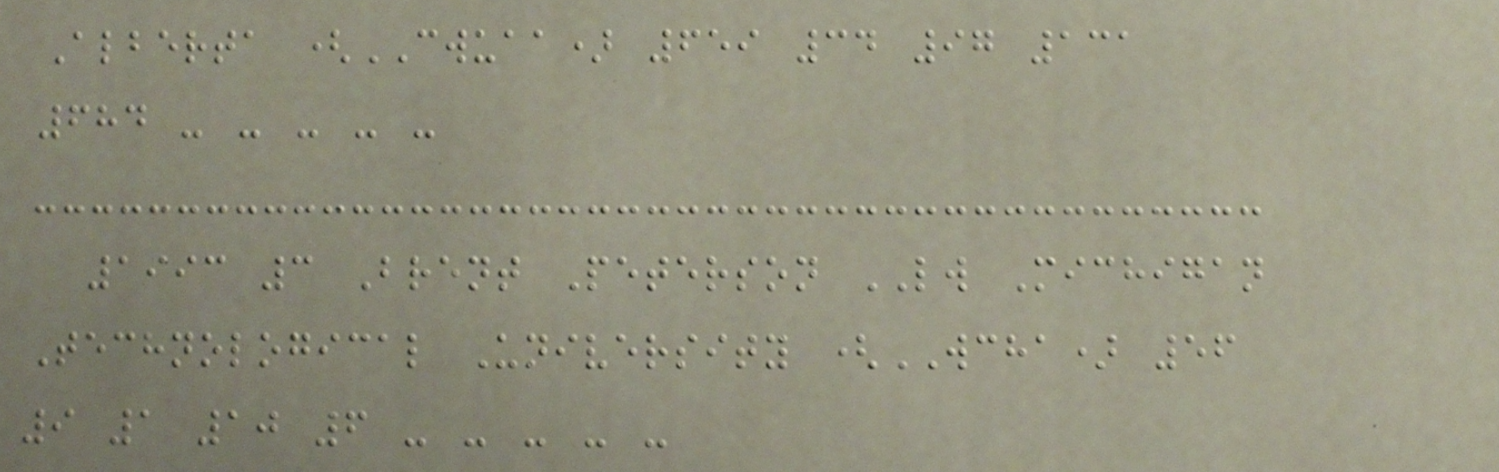Alberta (CWUAA) 659 34 97 131
684 - - - - -
1993 3 Brent Peterson LW Michigan
Technological University (WCHA) 56
9 1 10 6 - - - - -
